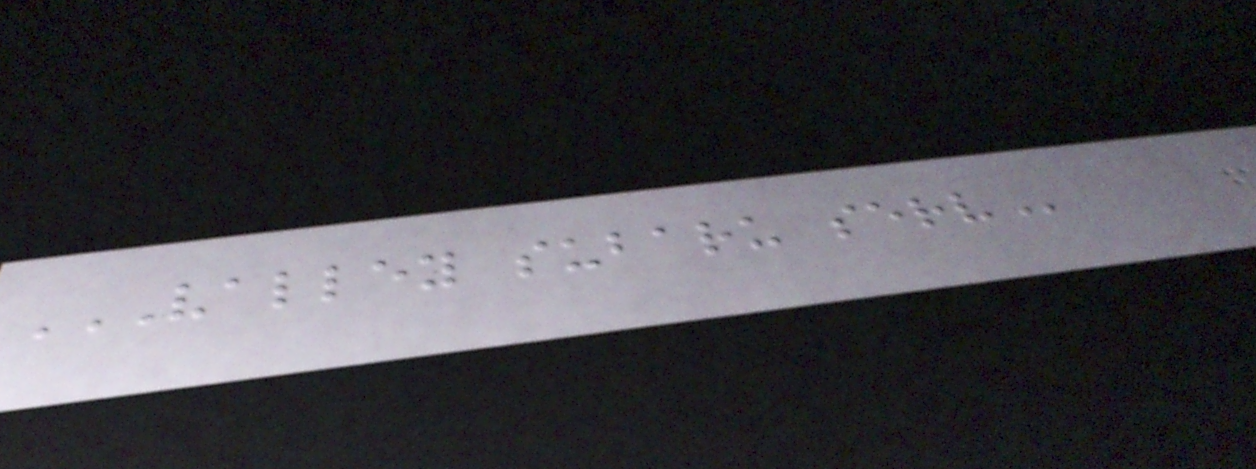VALLEY SUBARU SERV
